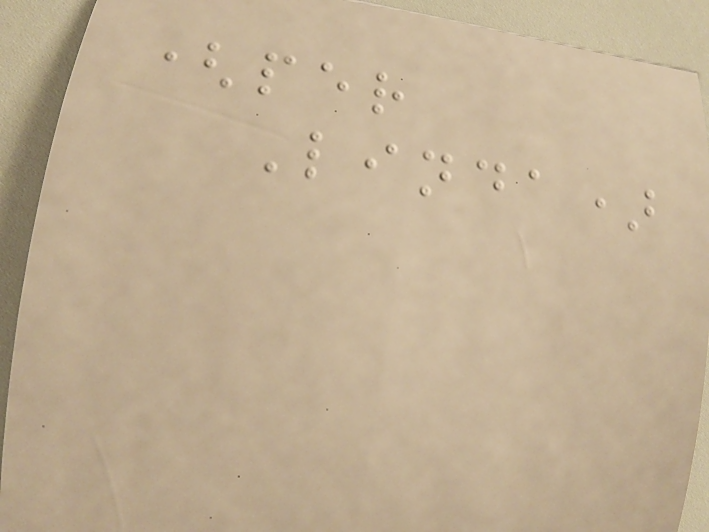(per
Linda)
